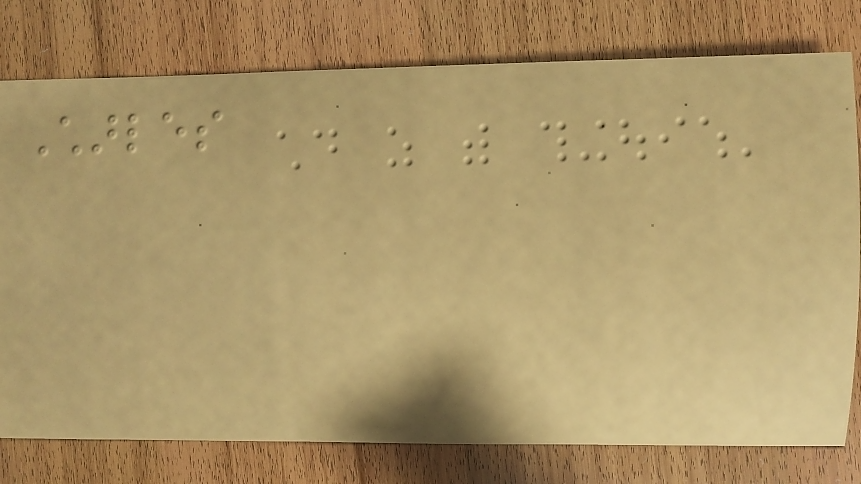Charles
